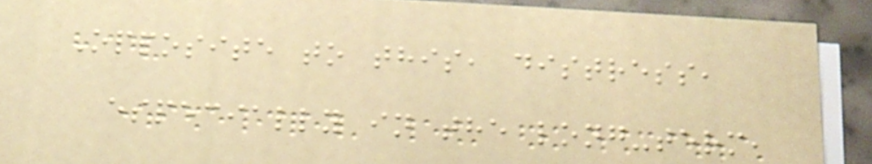Opposite to this, distress,
especially in the long-term,
